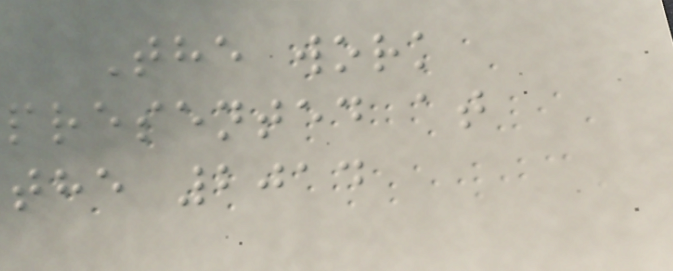The work
presented at
the 2014
